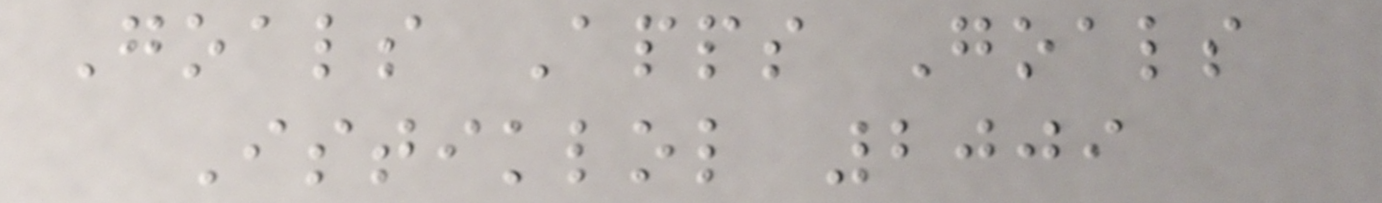Goals Apps Goals
Istiklol 2009
